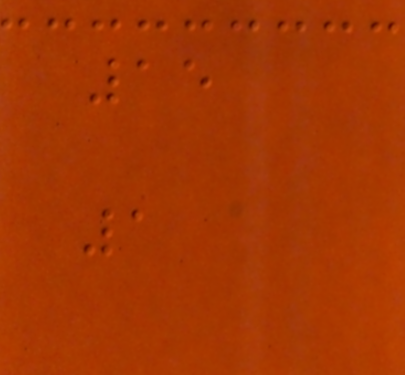15
1
